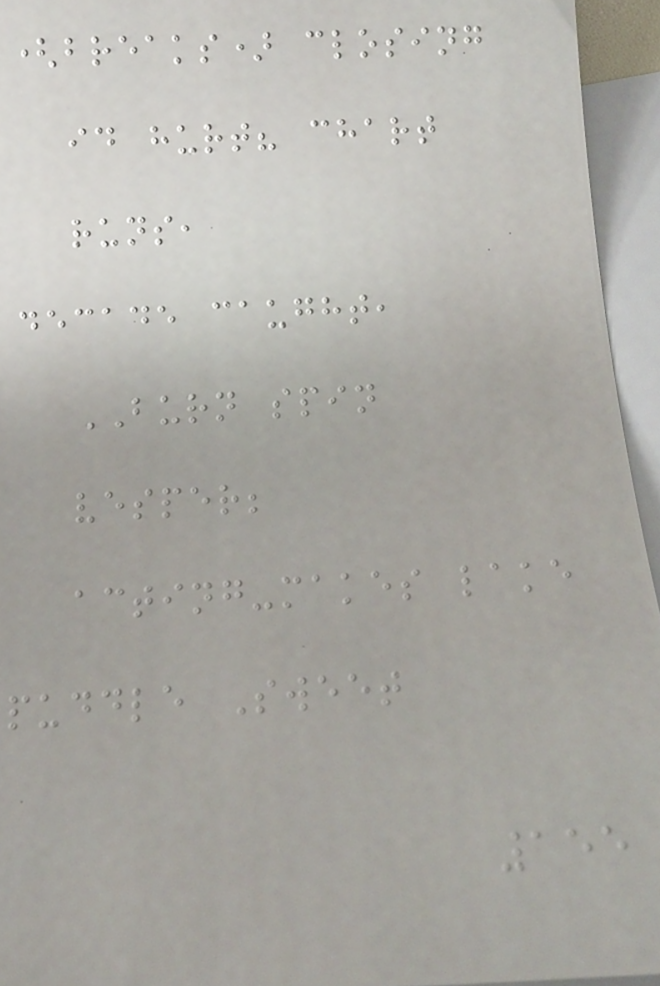(breaks) closing
id hurt? chart
runs,
decade caught,
BURN spin
vesper;
acting-makes lake
puddle Sweet
155
